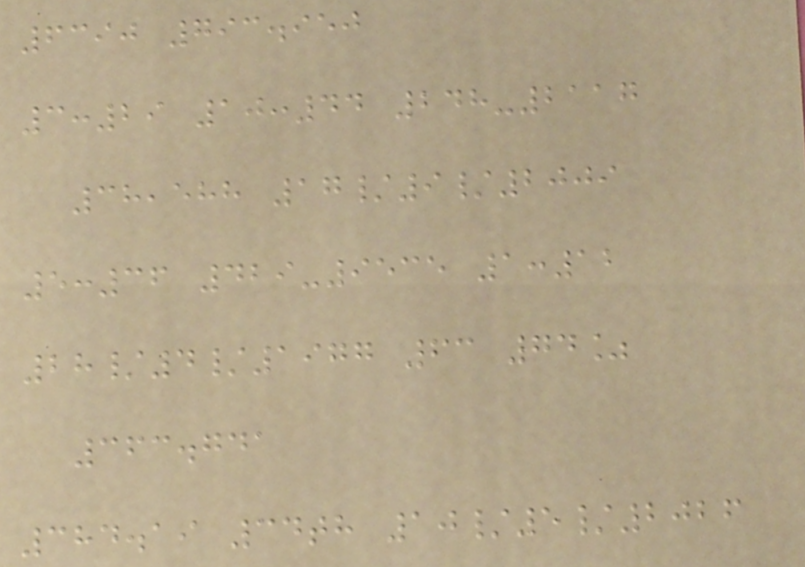6390 793.950
3:29 10:44 248-2117
38,588 17/9/2009
5:36 429-9535 1:12
28/4/1977 63 74%
363.741
384.19 34th 10/5/2026
